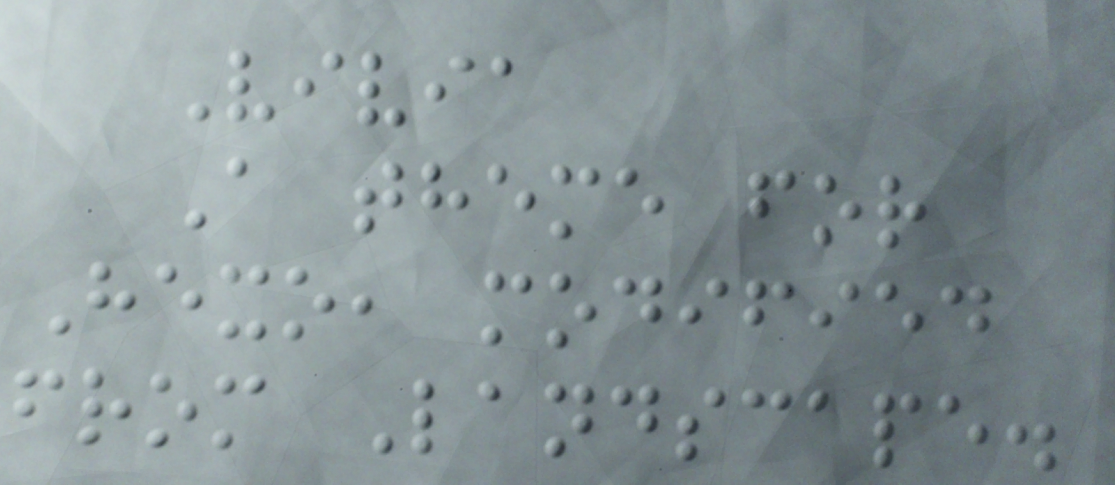Vivia
A theme for
Hexo, modified
from Landscape.
